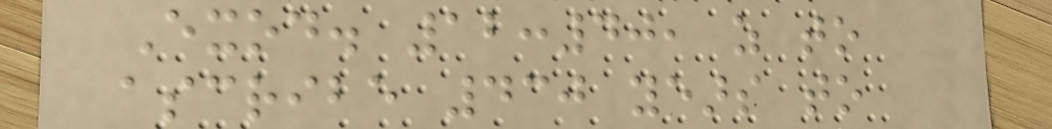Exod. 12:40, as to
ascribe 430 years to
